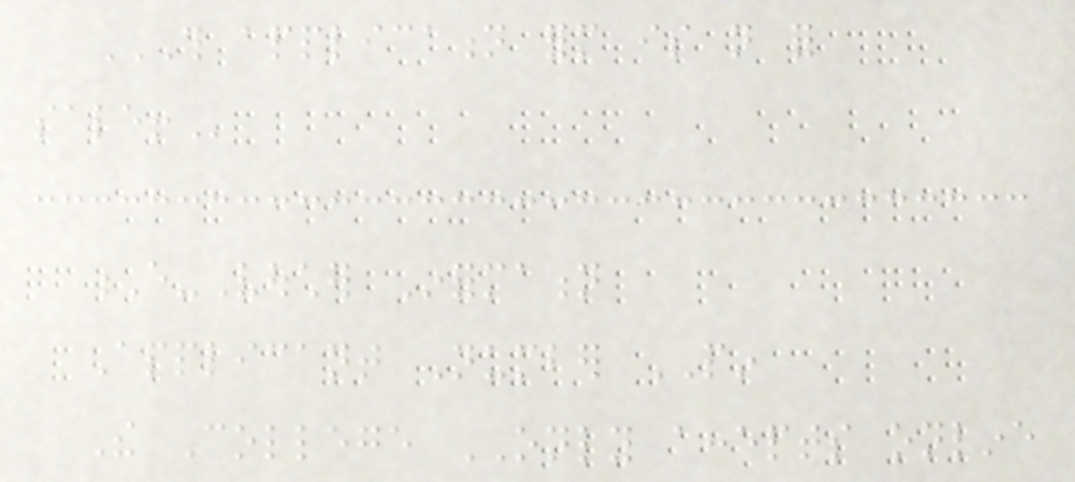THIS APPLICATION FORM IS NOT FOR
SALE!
E-Voucher Information
Applicant Number PIN
The College ONLY accepts online
